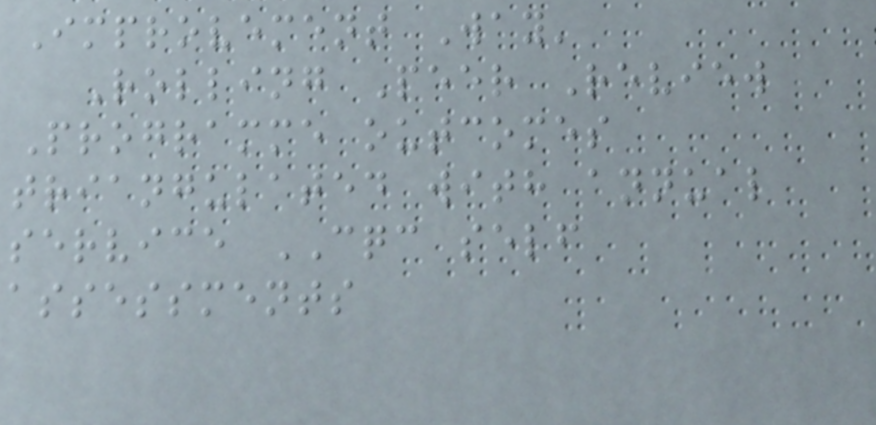Improvement Way'
Rolling Peer Review
Programme outcomes
triangulated with annual
service CQC self
assessments
